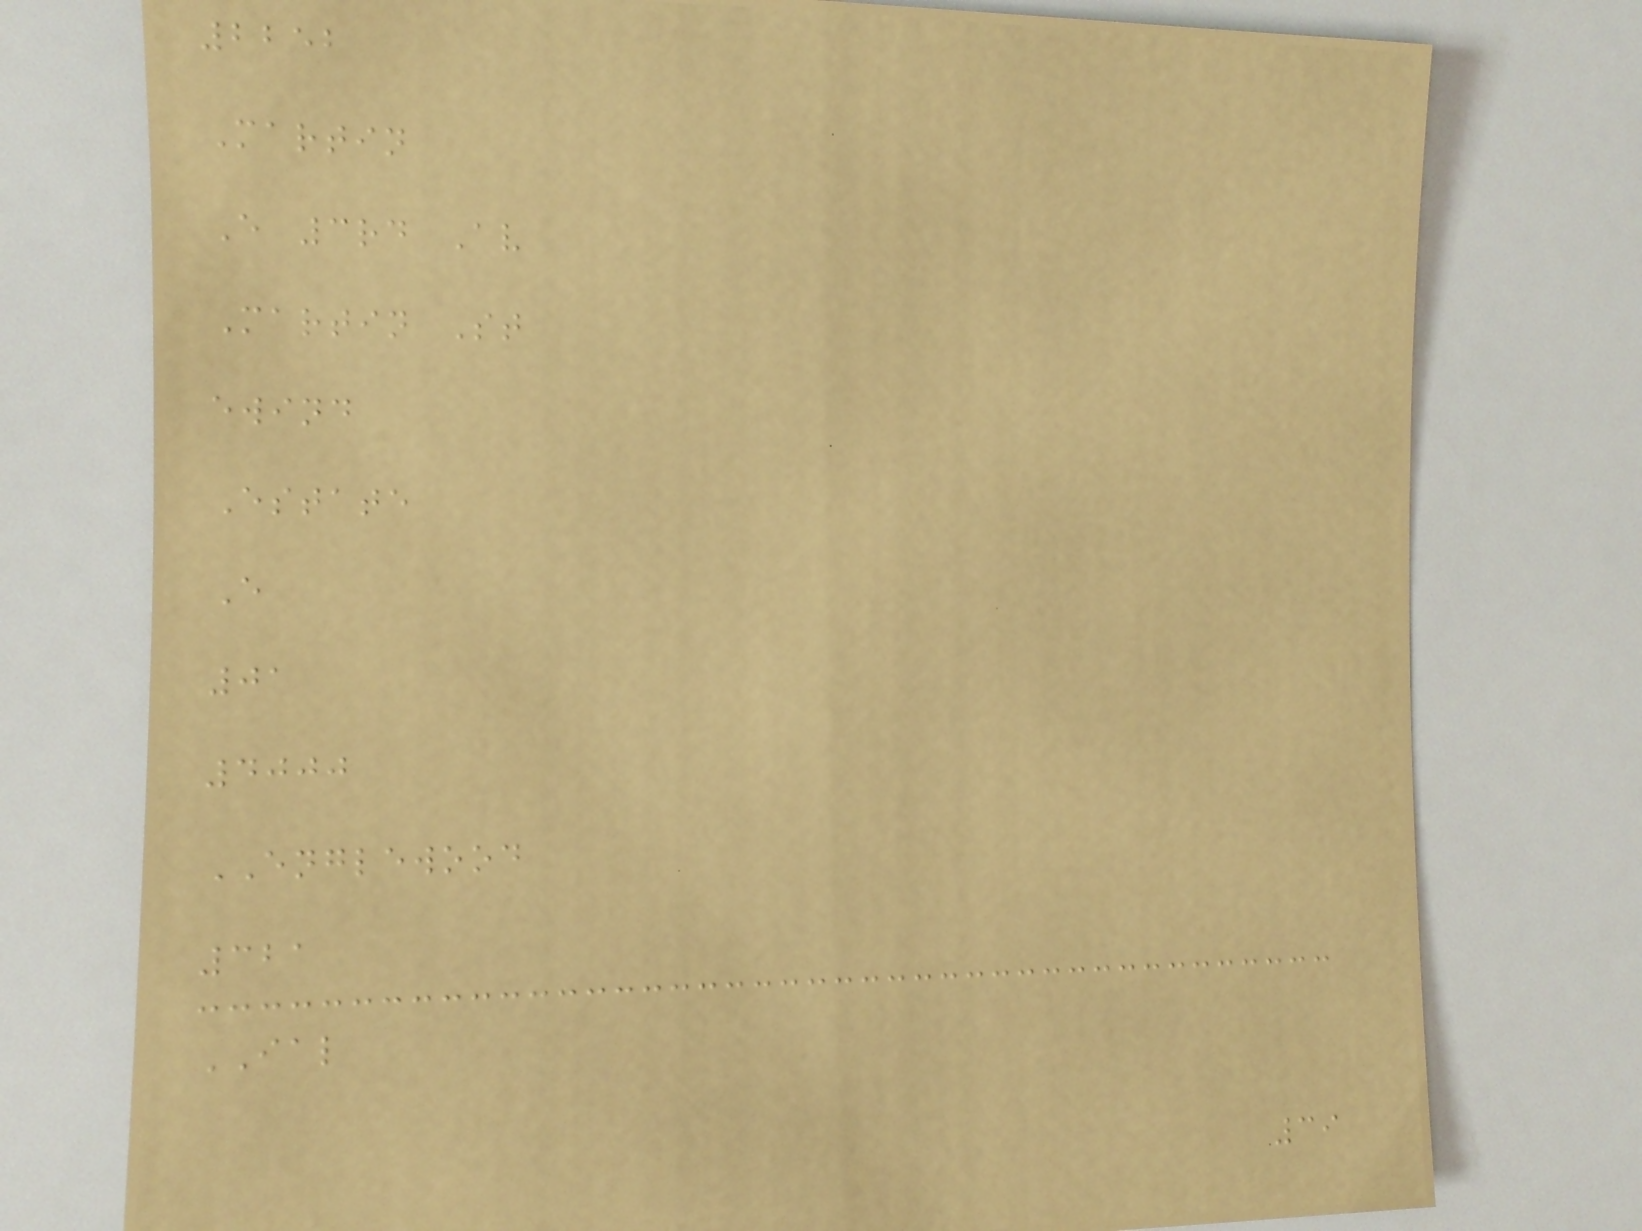2252
Martin
E 3rd Av
Martin St
ewind
Estate
E
01
4000
ENGLEWOOD
321
IAL
39
